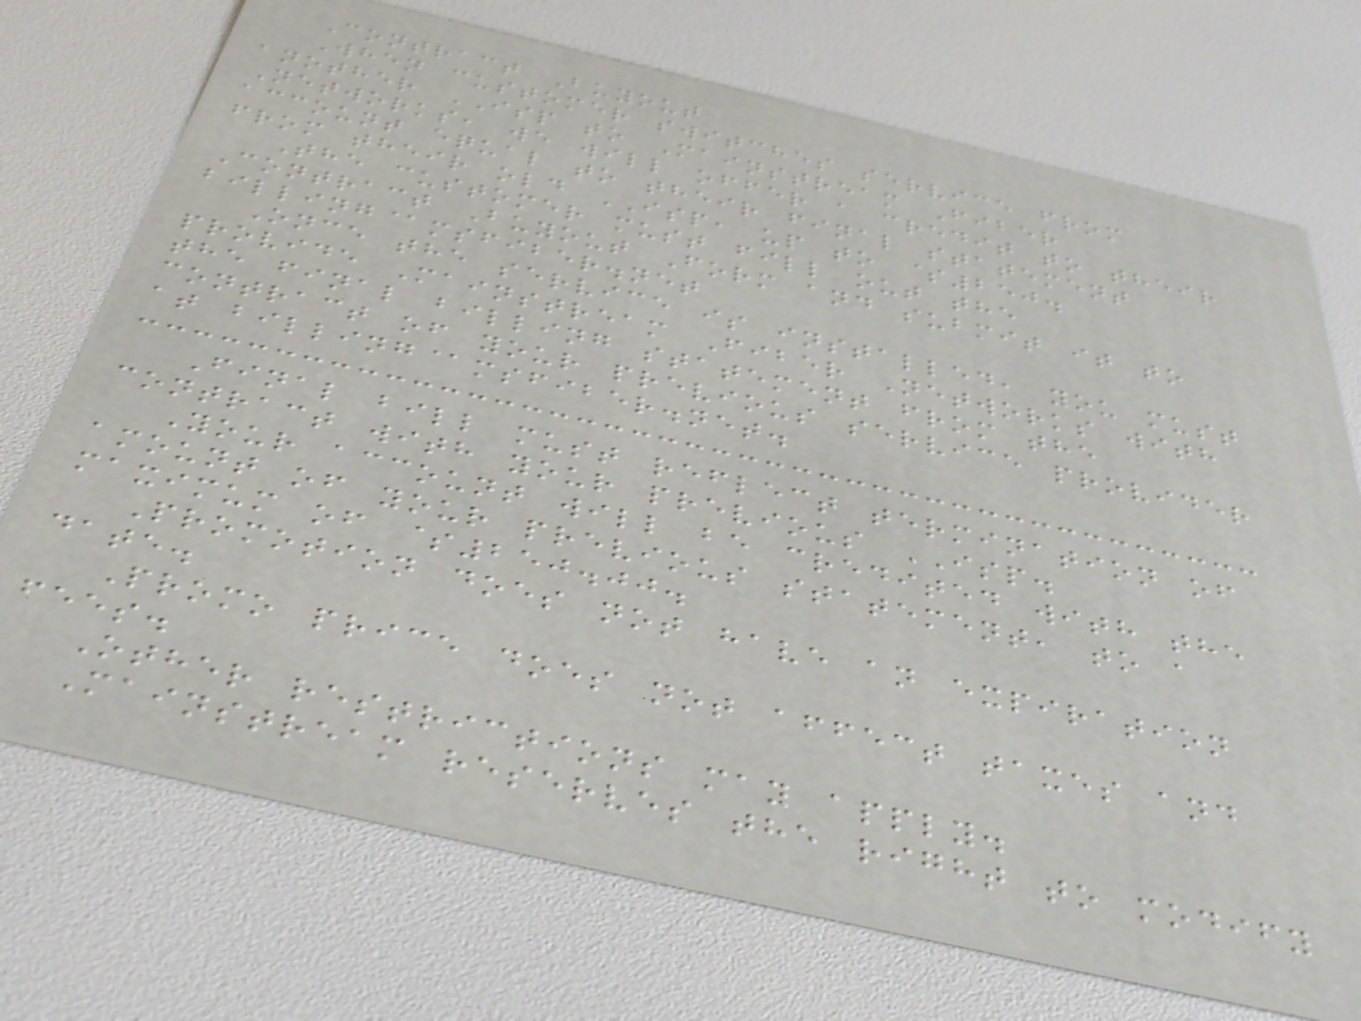Contract Buyout
When customer switches service from
another ISP to Mainstream Fiber
Networks, we will offer a credit to their
account equal to their final statement
from their old ISP, up to $250.
The customer must fill out the
Contract Buyout Form and submit it to
billing@msfiber.net
Once the service is installed, you must
provide Mainstream Fiber Networks with
the final billing statement from the
contract of your previous service provider
at billing@msfiber.net.
Final bill must reflect termination of
contract with your previous ISP.
Your account will be credited with the
amount of your previous statement, to a
maximum of $250.00.
Promotion does not have an expiration
date.
Promo price does not affect taxes and
fees.
Other restrictions may apply.
Mainstream reserves the right to modify
